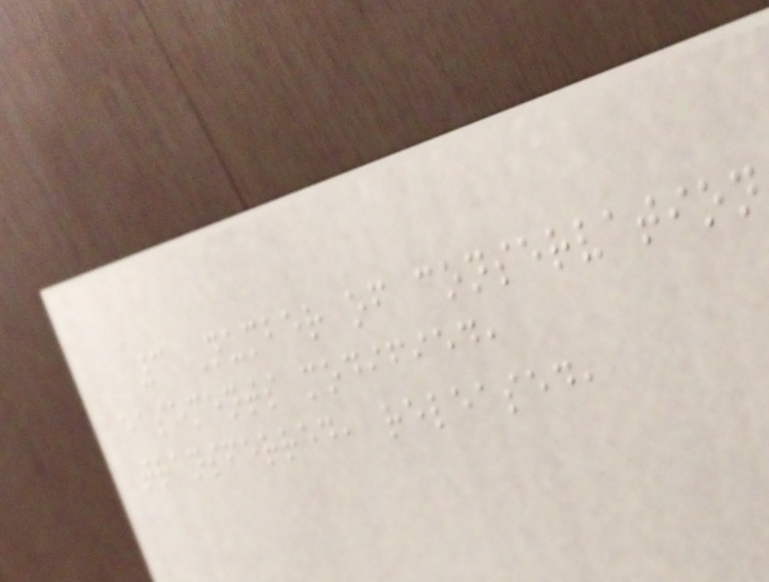3 Number of conservation
easements modified,
transferred, released,
